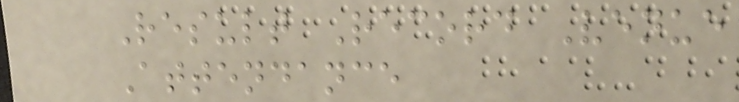Result Record Venue
Attendance
